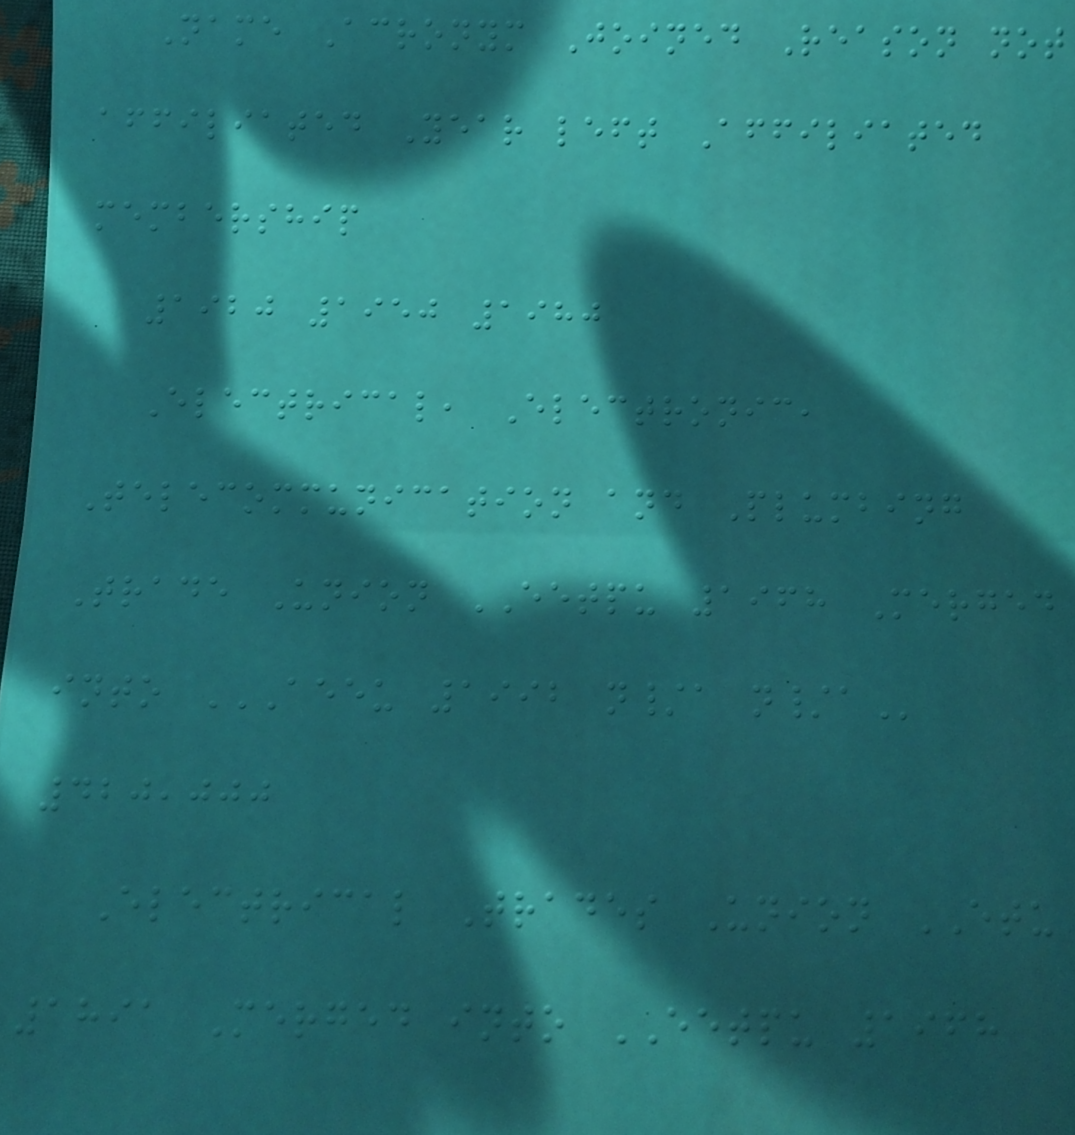Name Acronym Joined Reason not
affiliated Year left Affiliated
membership
1920 1950 1980
Electrical, Electronic,
Telecommunication and Plumbing
Trade Union EETPU 1968 Merged
into AEEU 1992 N/A N/A
420,000
Electrical Trades Union ETU
1891 Merged into EETPU 1968
